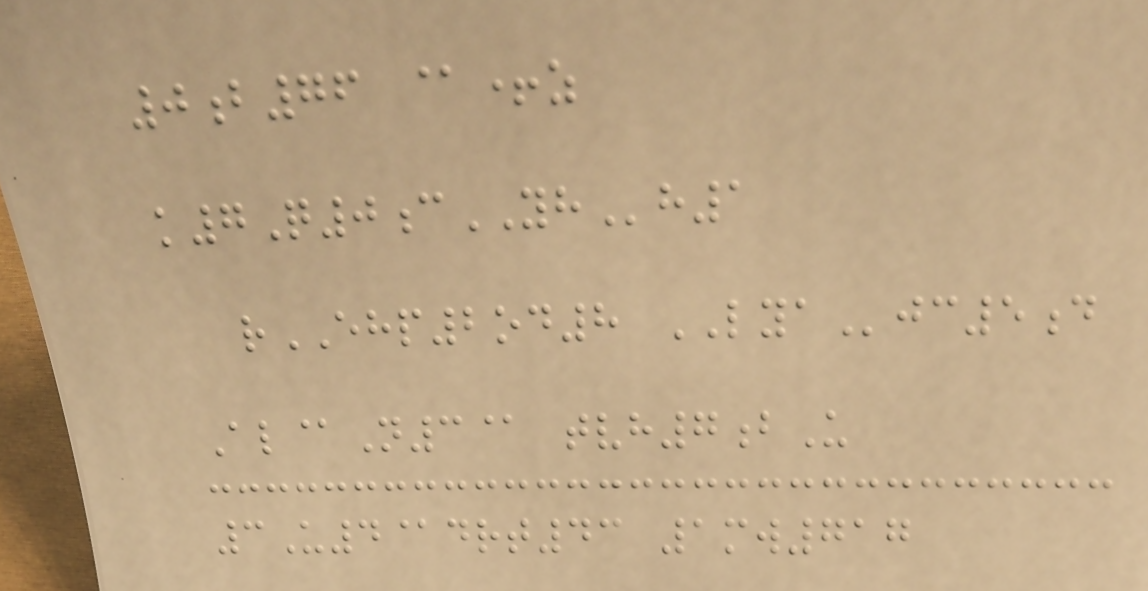0b76 @+z
k7Q0cYHh1
rEHP2od8 LYAjc5d
Al@N3@ tvh7bU
3U4@drt43 1mw717
